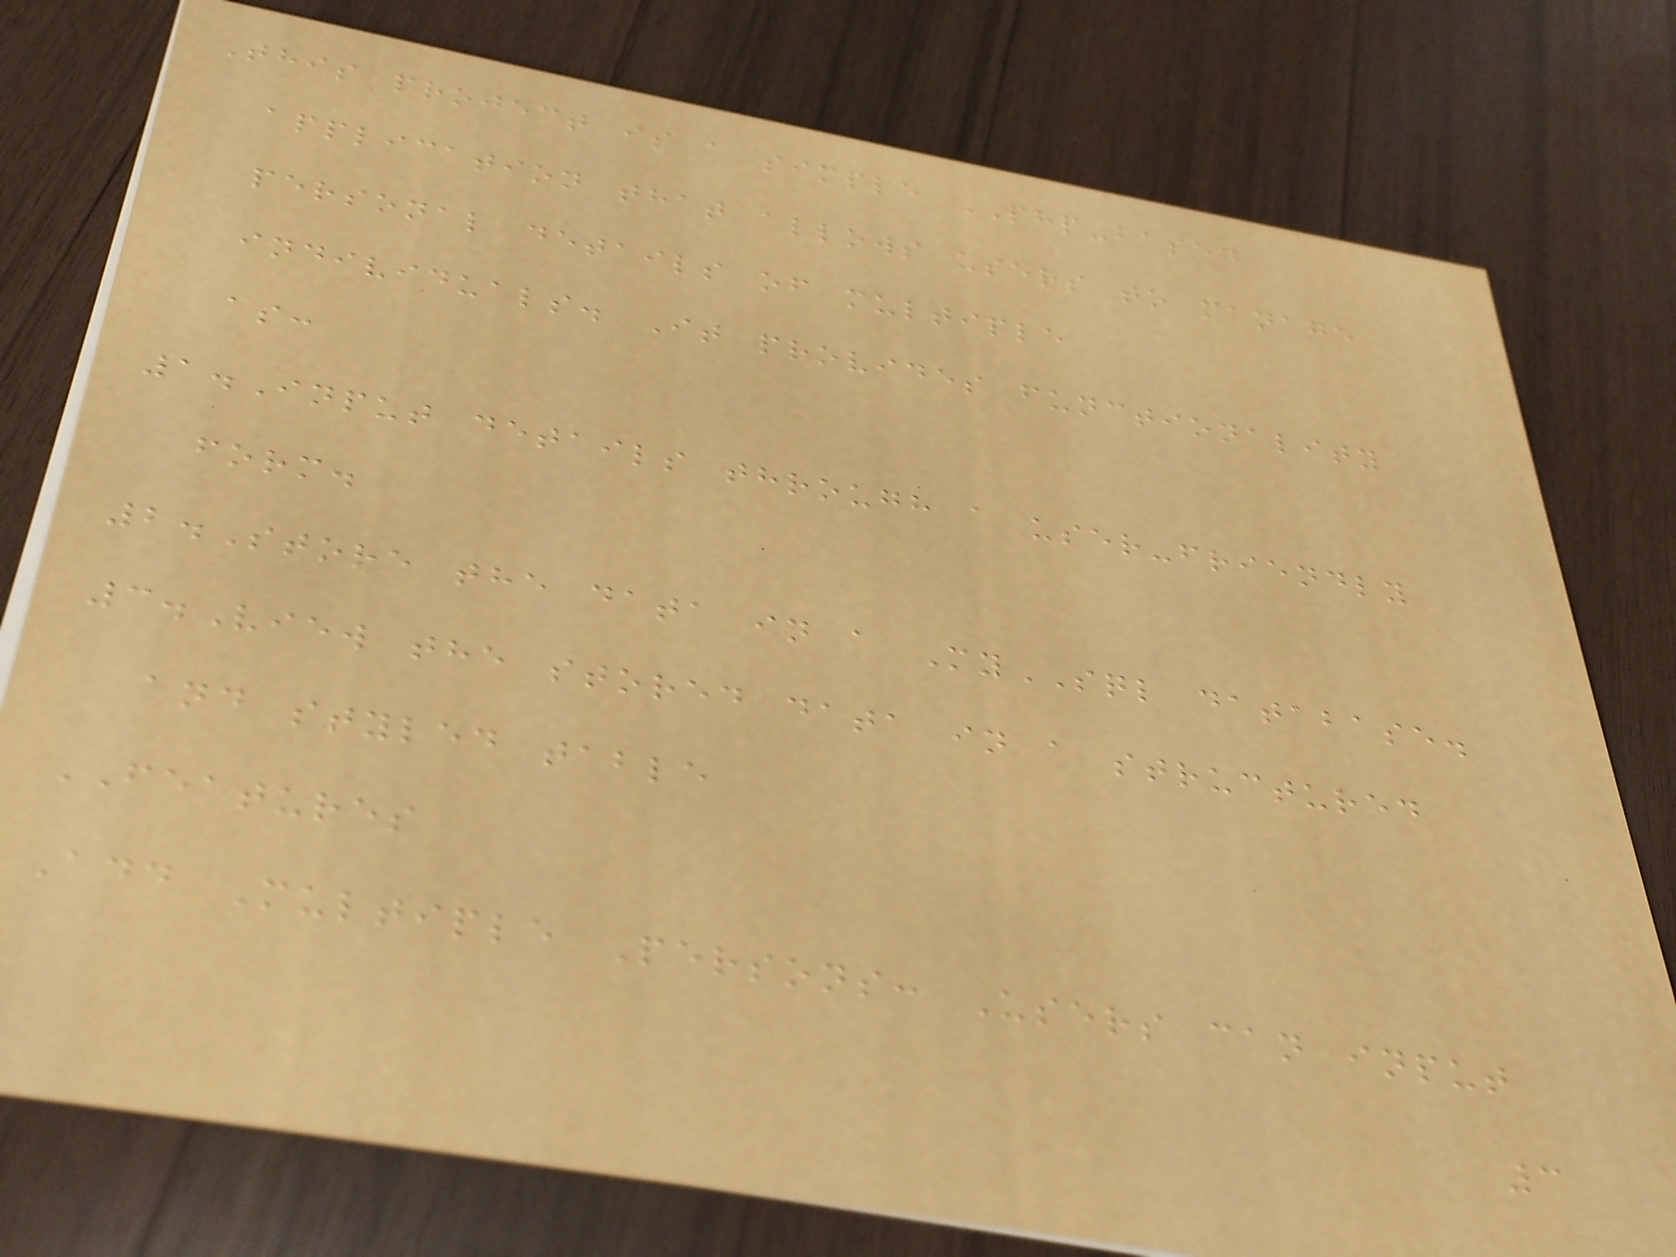This project is a simple PHP-based
application that allows users to manage
personal details of multiple
individuals. It provides functionality
as:
1.Input details through a user-friendly
form.
2.Store the data in a MySQL database.
3.View the stored data in a structured
and styled table
FEATURES
Add Multiple Persons: Users can input
3
